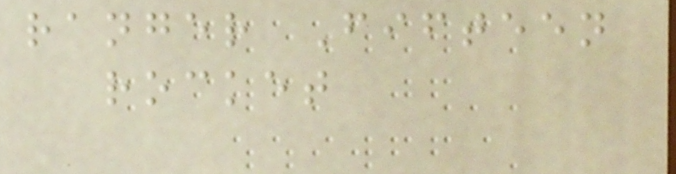ranger Fifteen
rocket
